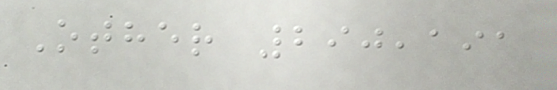Other 290,191
